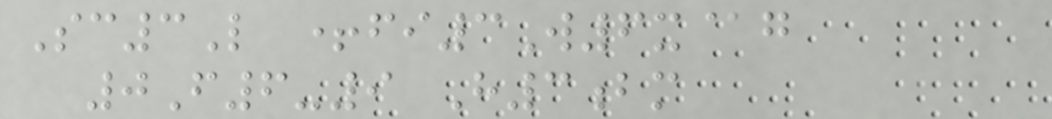Sc3L +fi3W6x@g
0F6-9 H3bm
